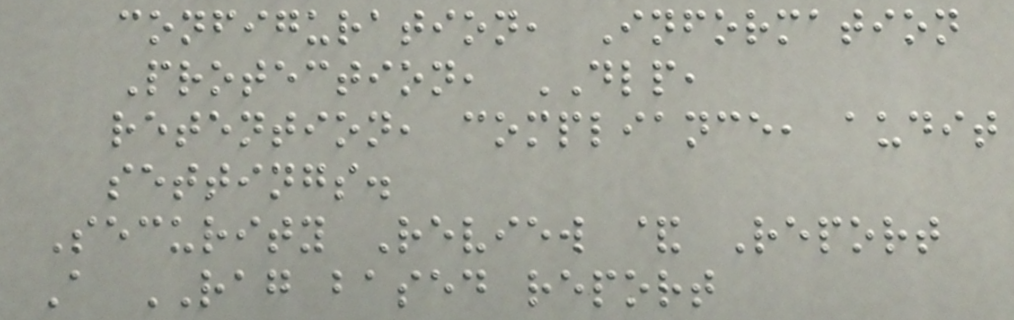configuration, Information
Protection, DLP,
retention, compliance, audit
settings.
Security Review & Report
A RAG based report
